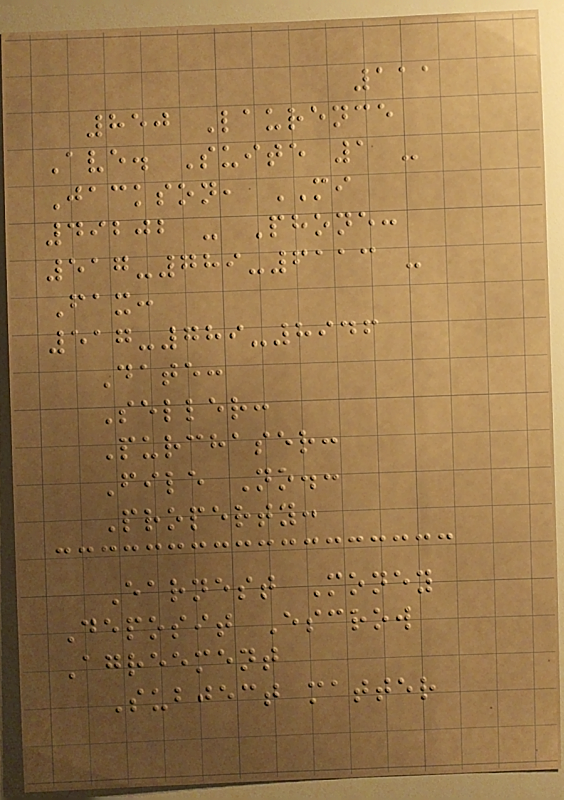111
850 Laurence
Ave. Suite 1 -
Jackson, MI
49202 - Phone:
517-789-6113 -
Fax:
517-789-8946
Date:
Seller:
Purchaser:
File No.:
Property:
Earnest Money
Deposit Escrow
Agreement
Subject matter
